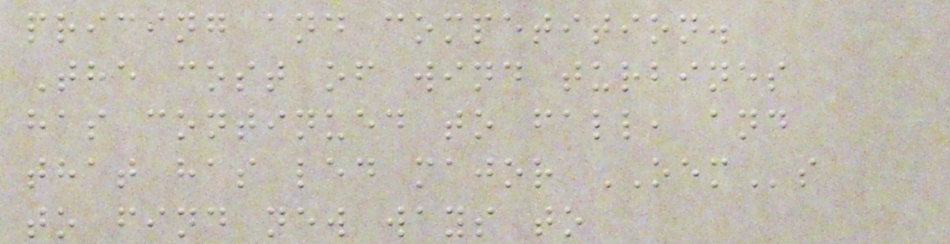pricing and competition.
The cost of wind turbines
has continued to fall, and
that has led major OEMs
to find new ways to
